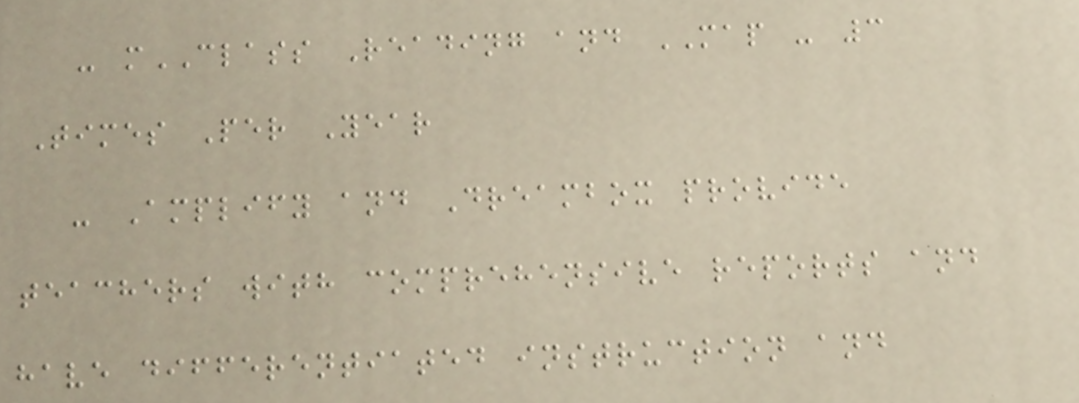- mCLASS Reading and MAP - 3
Times Per Year
- Amplify and Dreambox provide
teachers with comprehensive reports and
have differentiated instruction and
